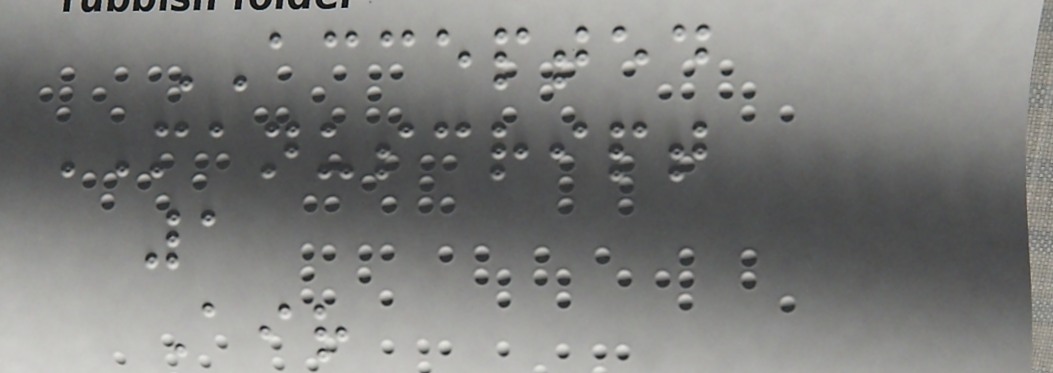ACCEPTED
MANUSCRIPT
1
Air
